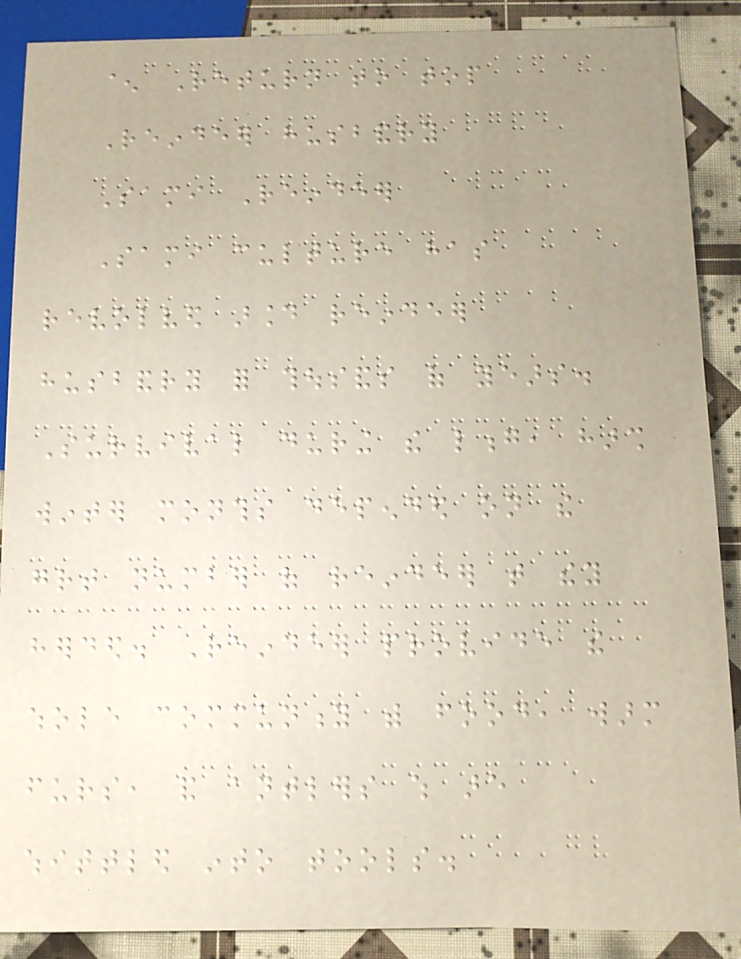^ Return to top
Reindeer husbandry
Sami Reindeer
Sami culture has
revolved around reindeer
husbandry for thousands of years.
Survival during the long, harsh
winter months depended on the
great number of reindeer that they
herded. Reindeer provide the
whole community with food, warm
furs, and antlers which are
whittled into tools.
